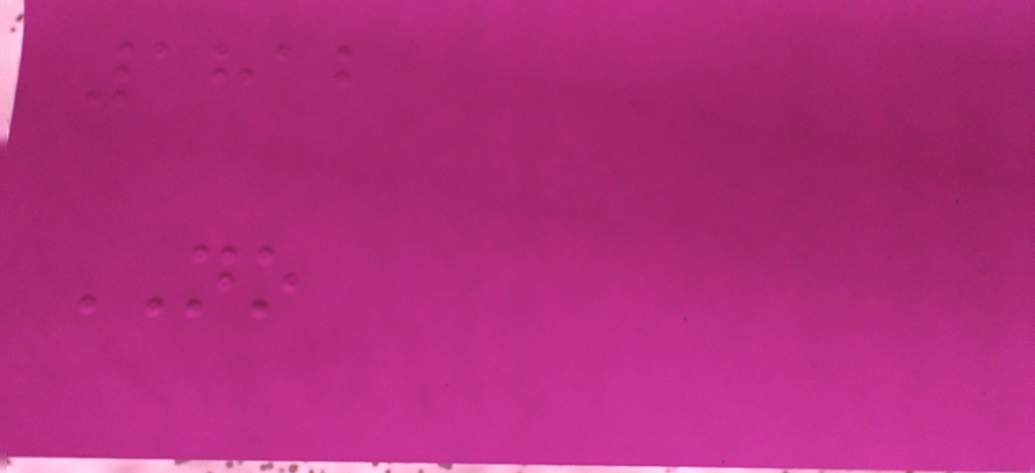1812
NO
